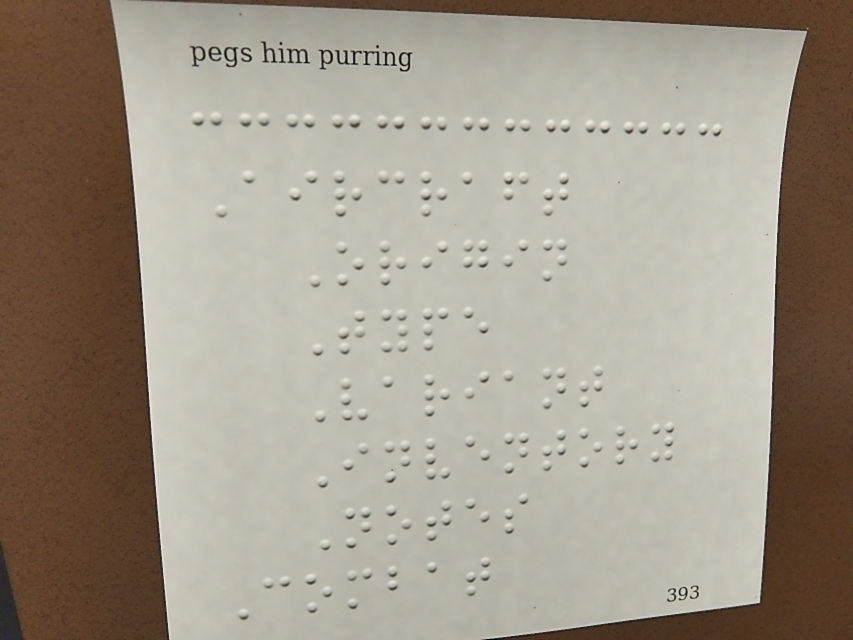Aircraft
Origin
Type
Variant
Inventory
Notes
Combat
